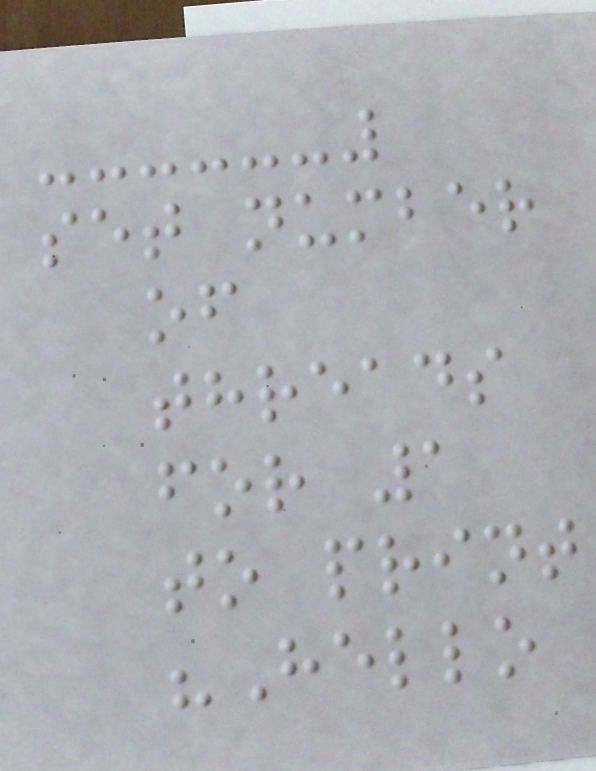set number
of
threads
for 1
to print
"Hello
